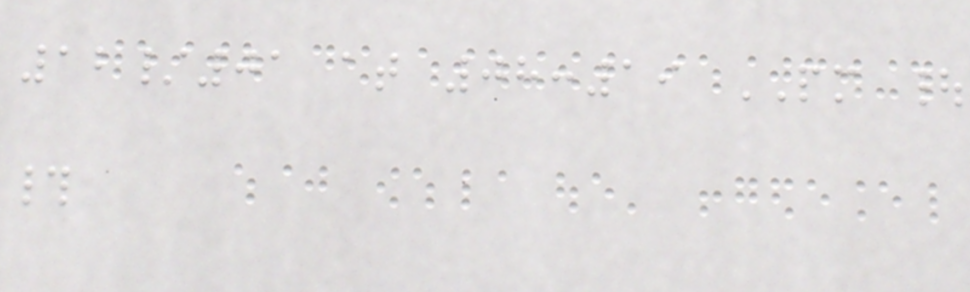12/01 at 08:19 PM |
#
